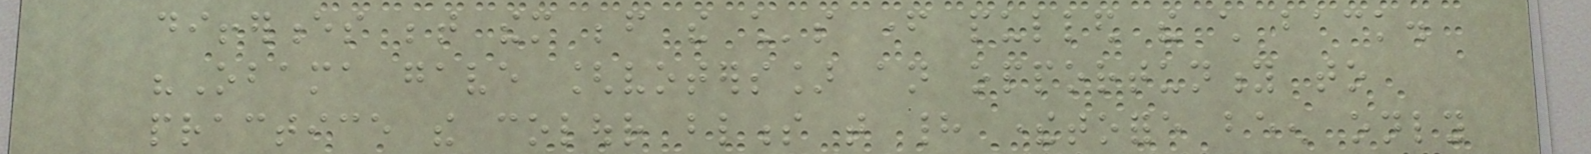differences between them before the child's father pulled the child back.
"Obama gave [voters] an opportunity to
practice the colour blindness that had theretofore been only
